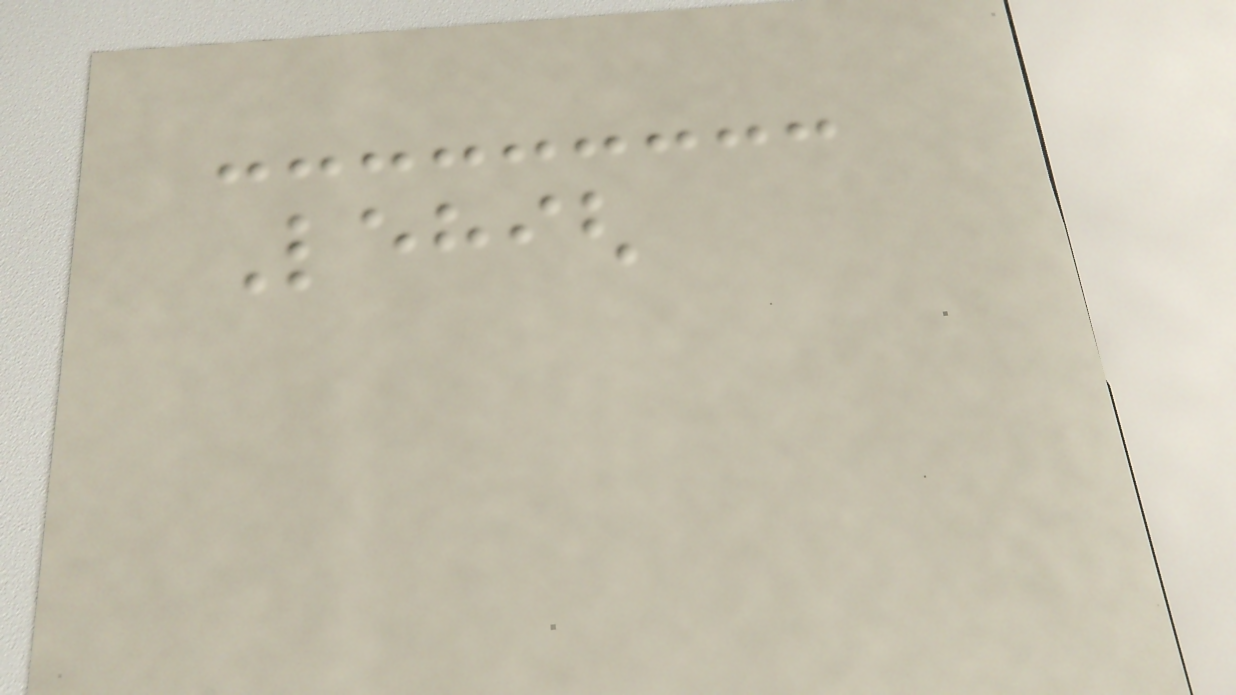Lehigh
